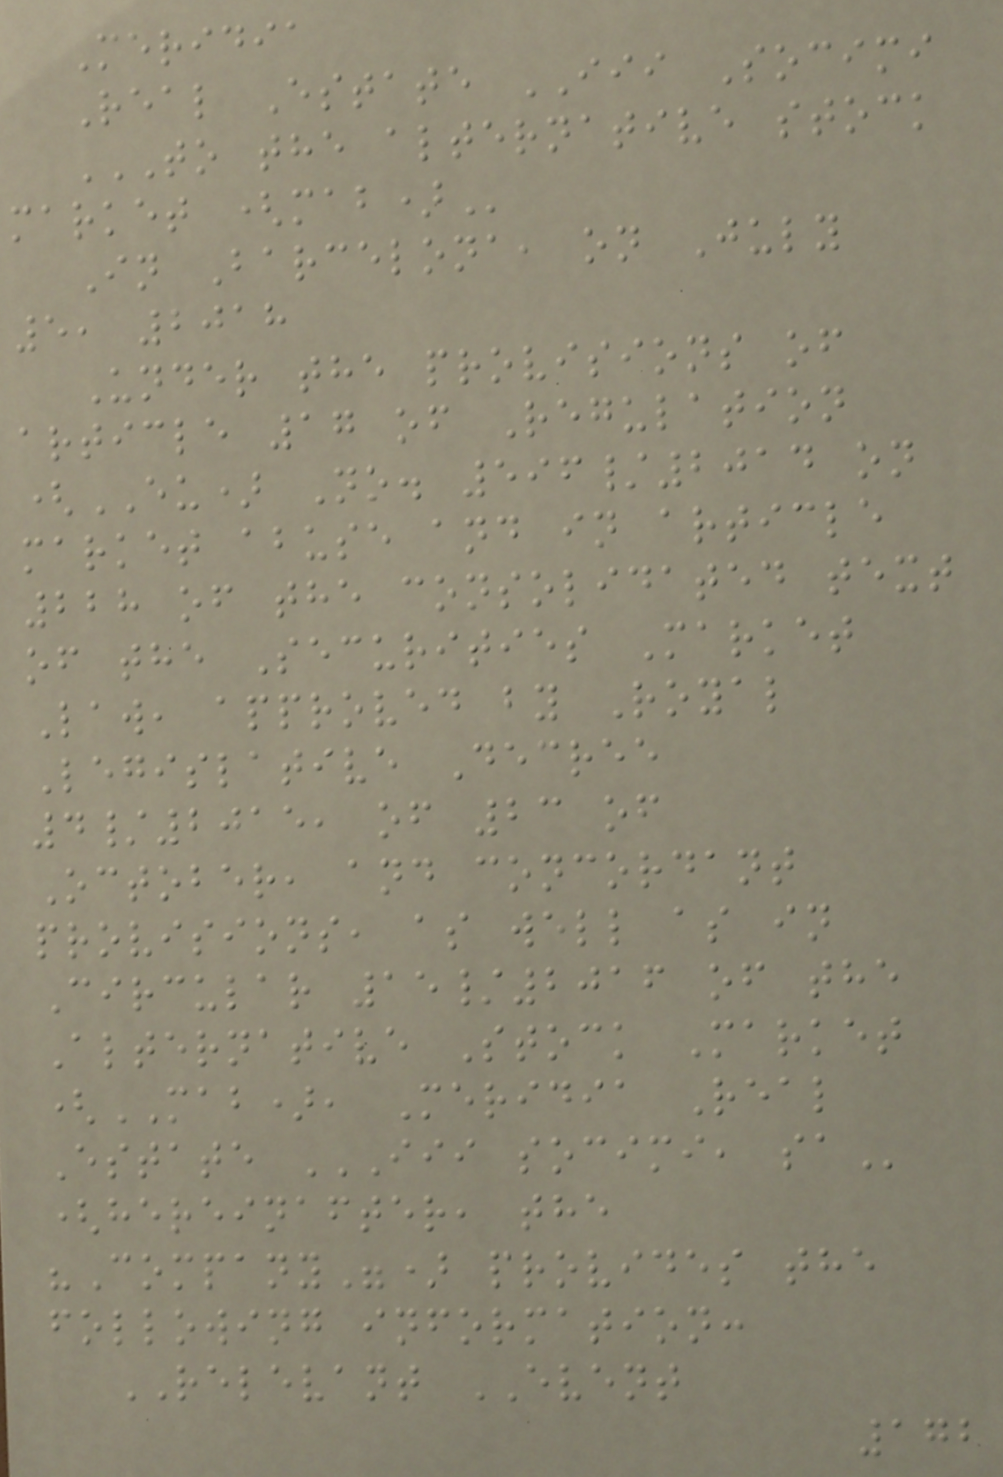Meridia
Real Estate III Socimi
TO THE ALTERNATIVE STOCK
MARKET (MAB)
In Barcelona, on July
5, 2018
Under the provisions of
article 17 of Regulation
(EU) No. 596/2014 on
market abuse and in article
228 of the consolidated text
of the Securities Market
Law, approved by Royal
Legislative Decree
4/2015, of 23 of
October, and concordant
provisions, as well as in
Circular 15/2016 of the
Alternative Stock Market
(MAB), Meridia Real
Estate III SOCIMI, SA
(hereinafter, the
"Company") provides the
following information:
RELEVANT EVENT
172
